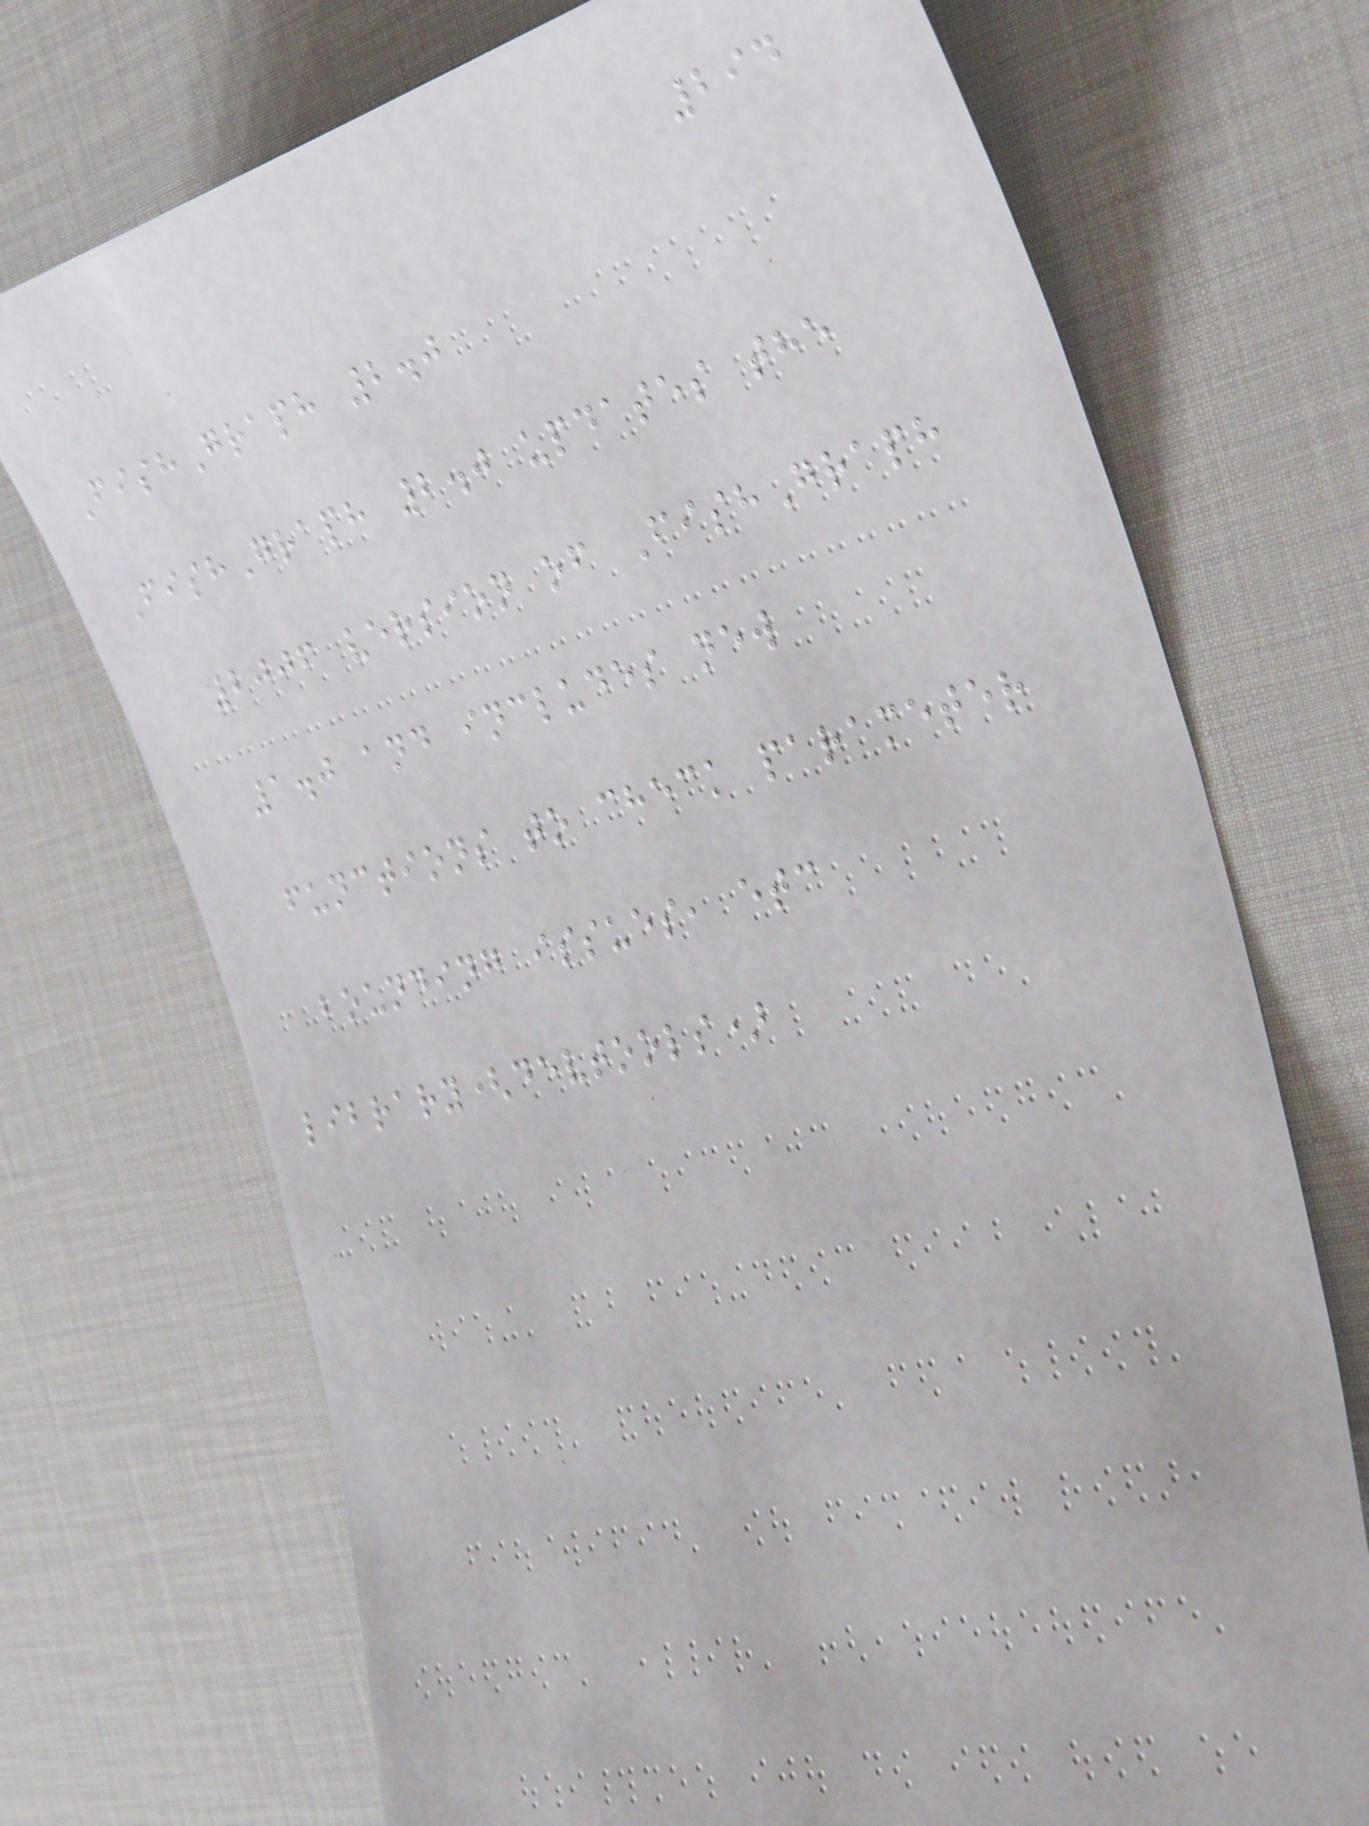294
FishGraph 2.0
FishGraph 2.0 updates the
2006 version of FishGraph
1.0 and includes new
functions to check parameter
bounding issues, etc
library(devtools)
